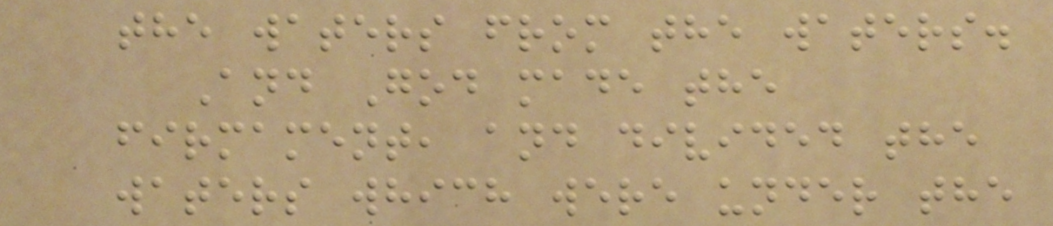the waters from the waters.
And God made the
firmament, and divided the
waters which were under the
